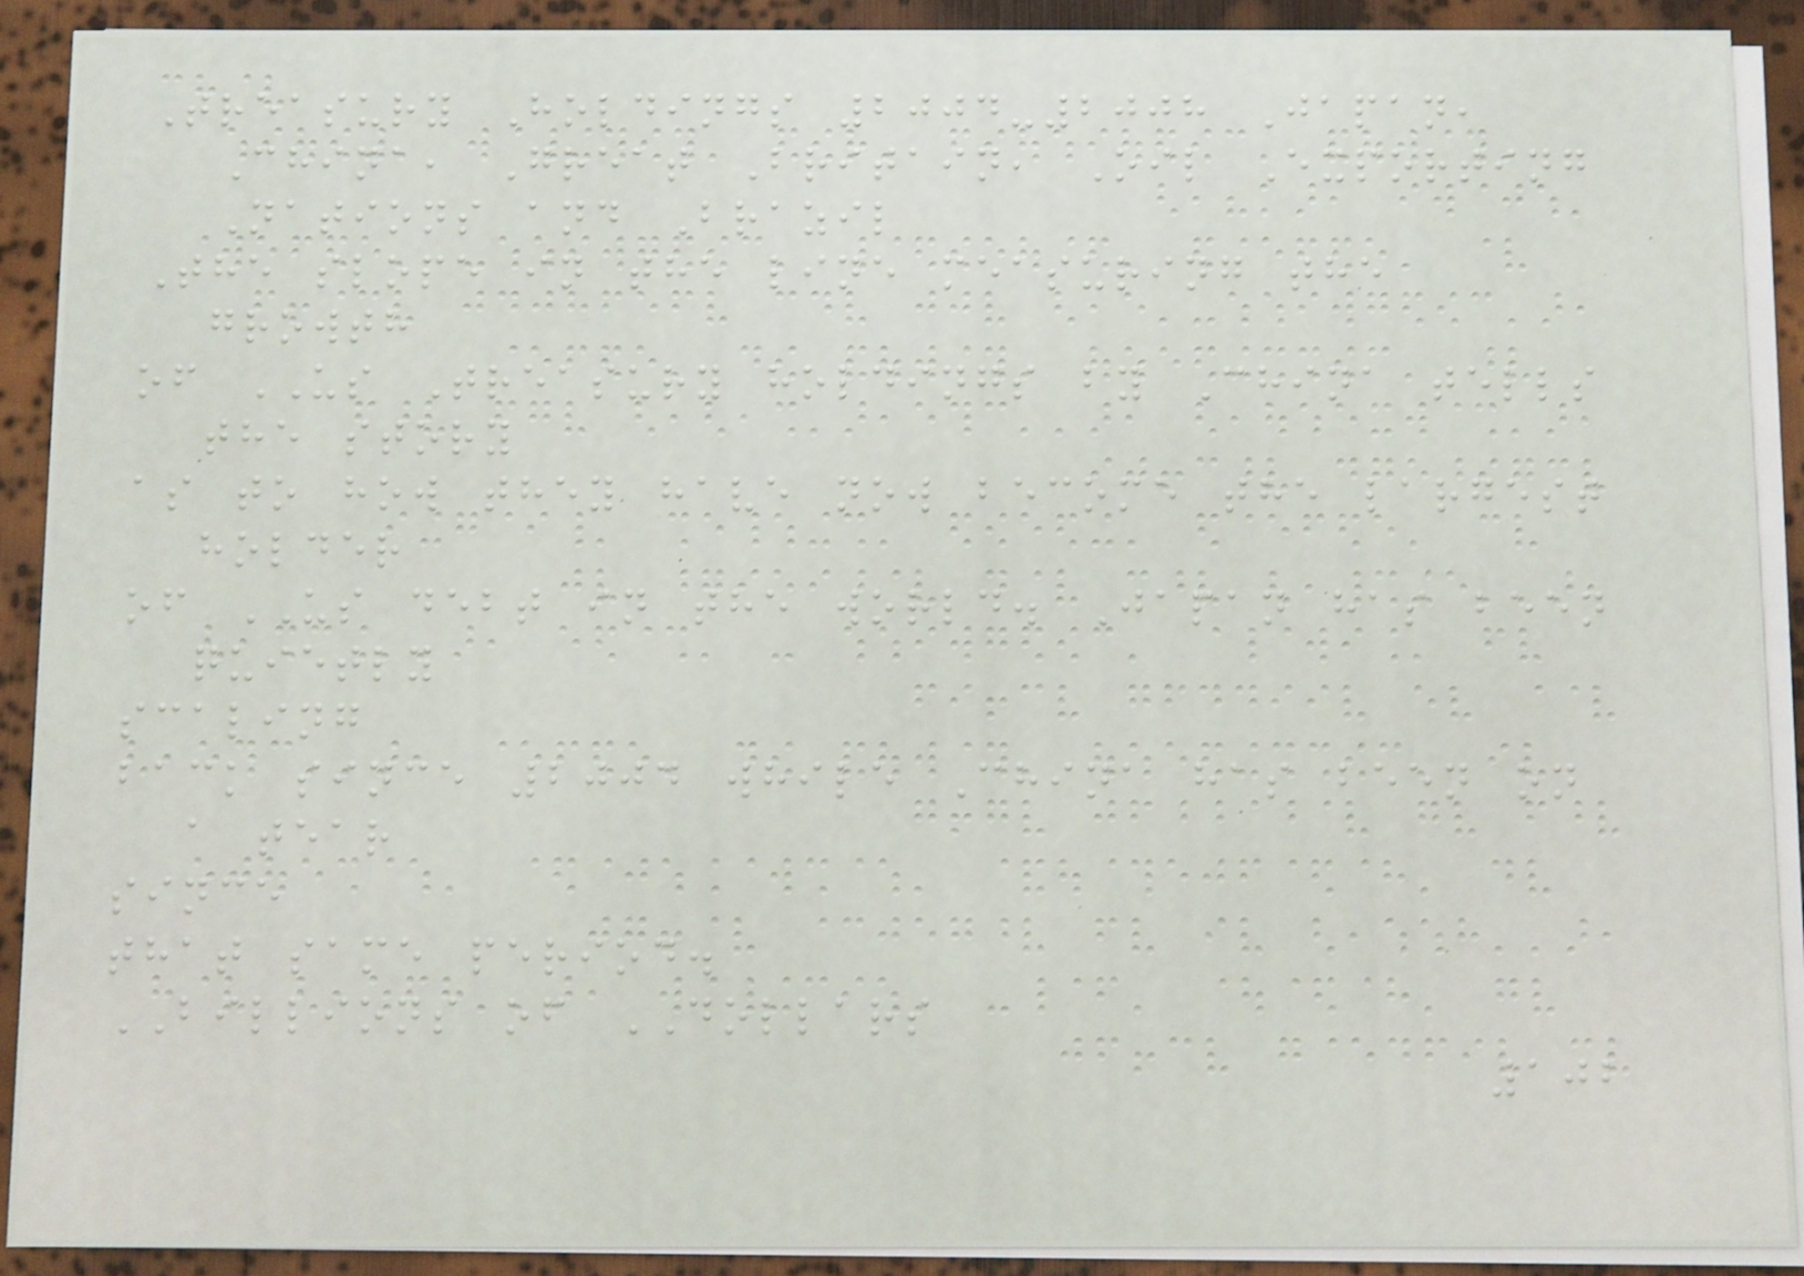Treasury Holdings 2004-2008 Japan,
China, Great Britain, Oil Exporting
Nations and Brazil
The slope in the line measuring the
growth
of US Treasury holdings by China tells
the story
as to how they have now become the largest
holder
of US debt in the world. Japan has been
quietly
scaling
back since 2004 while China has been on
a tear
since
that same period.
BILLIONS of DOLLARS
102
